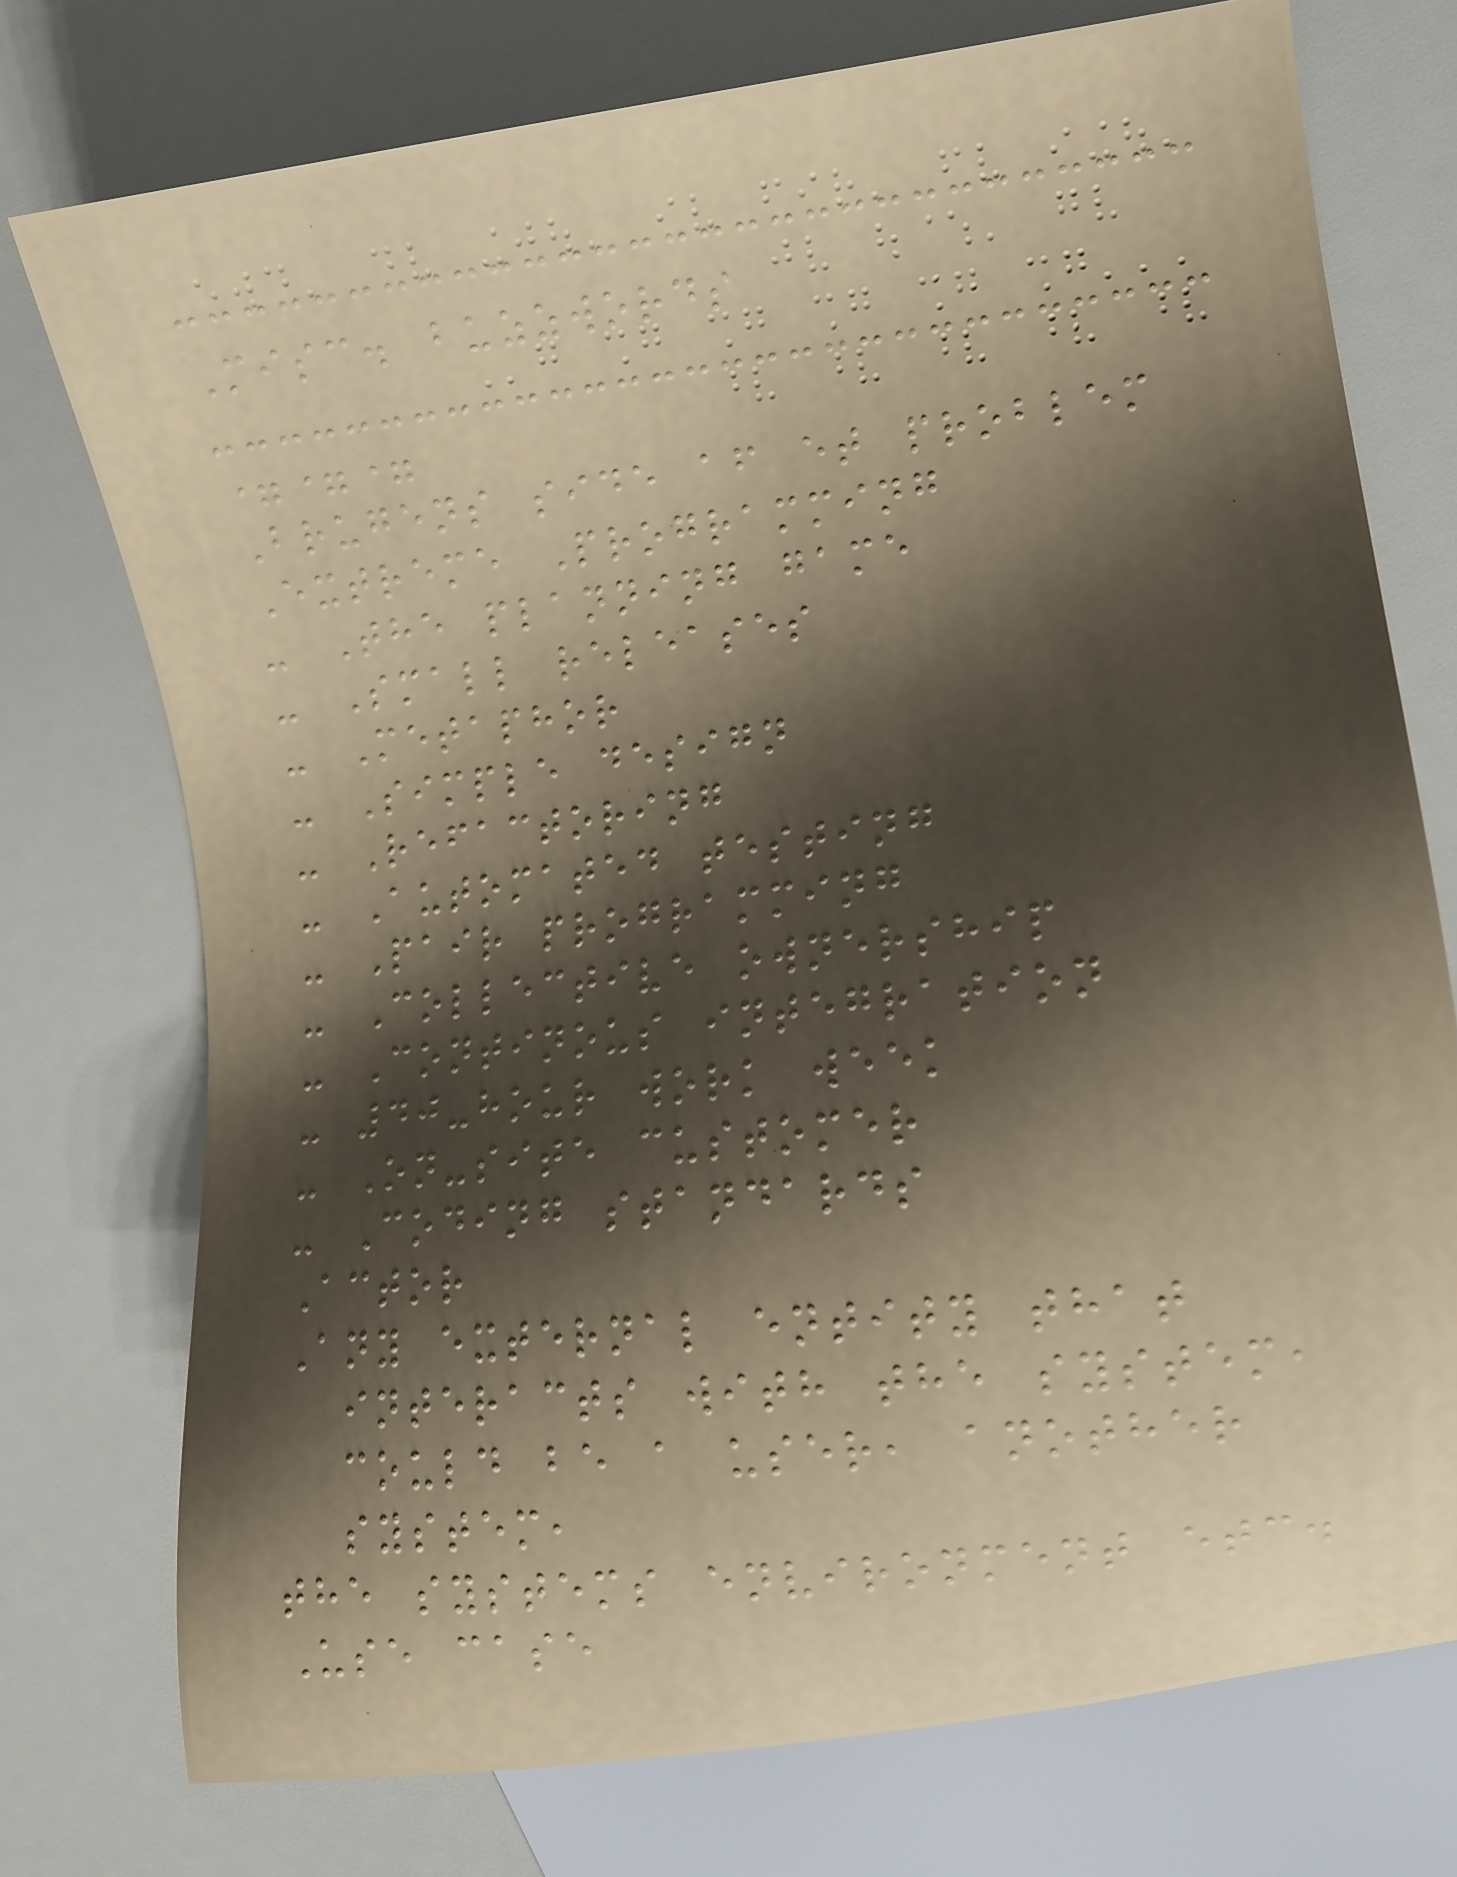Misc. buzzwords
===
Brugens side af et problem
Extreme Programming
- The planning game
- Small releases
- Metaphor
- Simple design
- Refactoring
- Automated testing
- Pair programming
- Collective ownership
- Continous integration
- 40-hour work week
- On-site customer
- Coding standards
Actor
Any external entity that
interacts with the system,
could be a user, another
system,
the systems environment etc.
Use case
